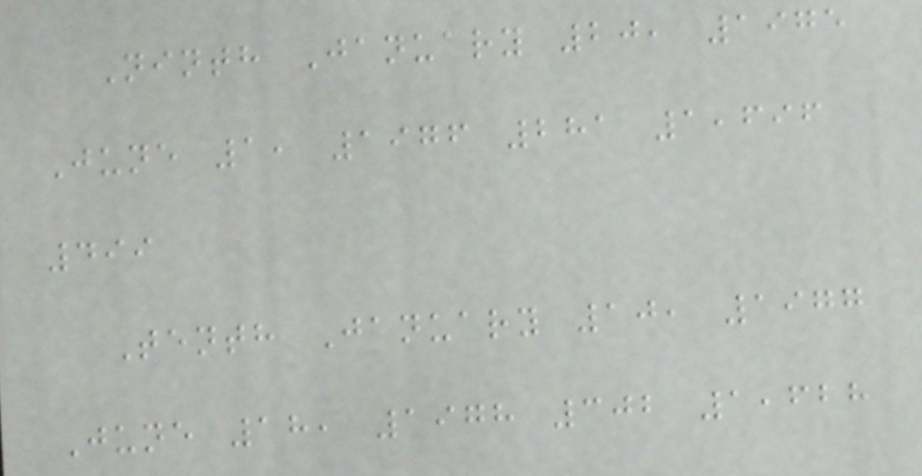Ninth January 20, 1975
June 1, 1976 281 1,696
499
Tenth January 10, 1977
June 18, 1978 302 1,628
